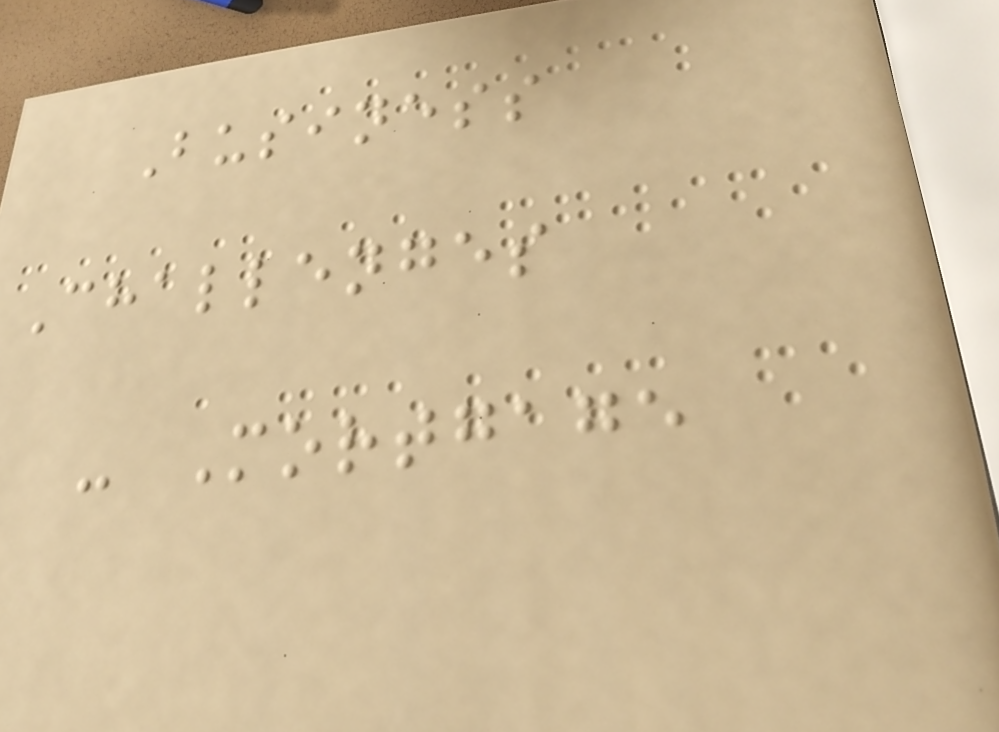Business
Challenges
- Mortgage
